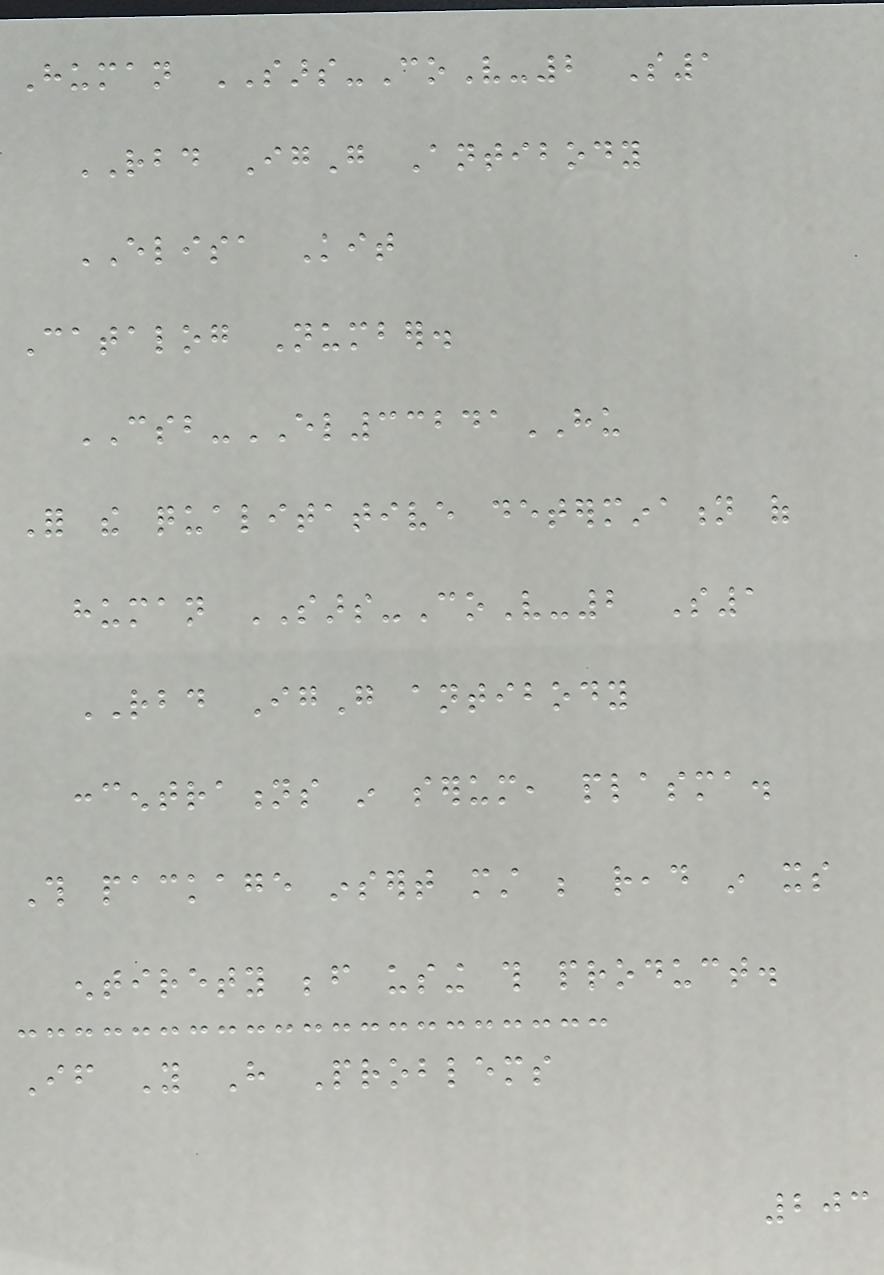Human SARS-CoV-2 S1
RBD IgG Antibody
ELISA Kit
Catalog Number.
CSB-EL33241HU
For the qualitative determination of
human SARS-CoV-2 S1
RBD IgG antibody
concentrations in serum, plasma.
This package insert must be read in its
entirety before using this product.
If You Have Problems
203
